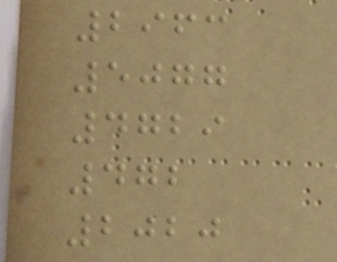2963
5077
4729
472
2020
